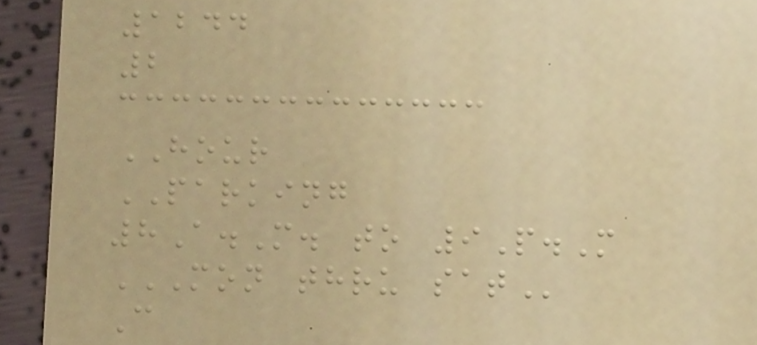1244
2
HOUR
PARKING
8A.M. to 9P.M
MON THRU SAT
C
